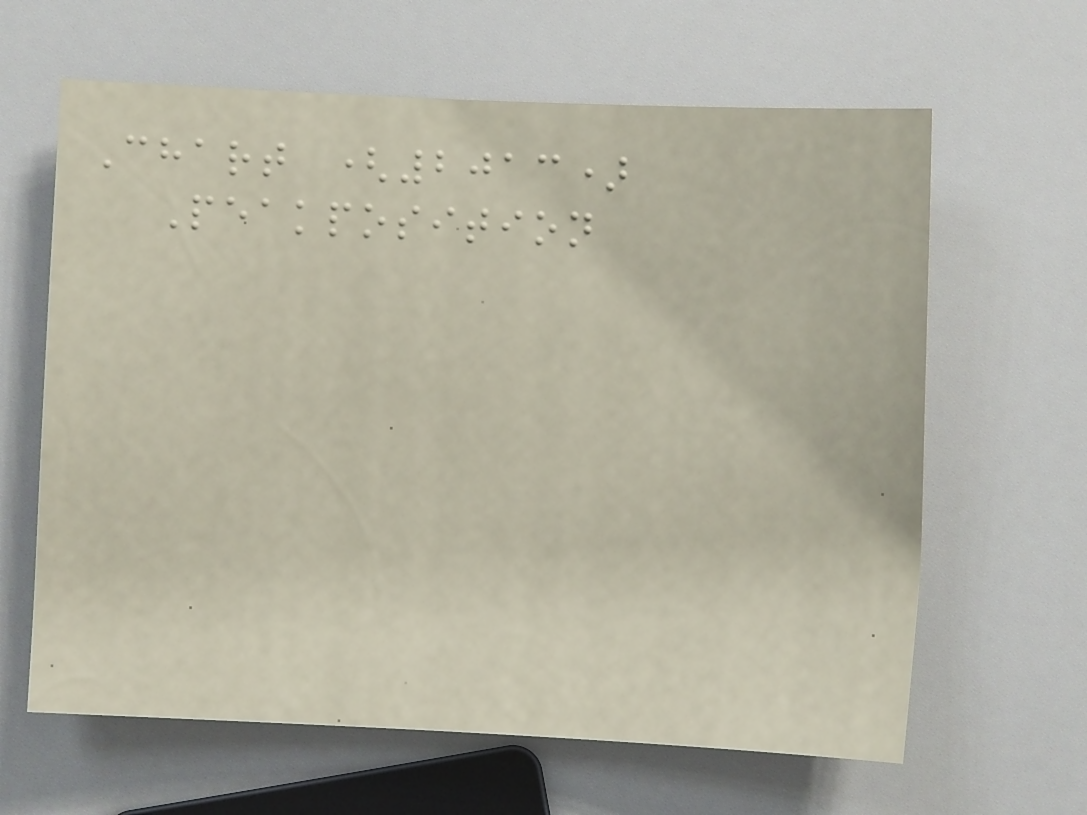Chart (2013)
Peakposition
